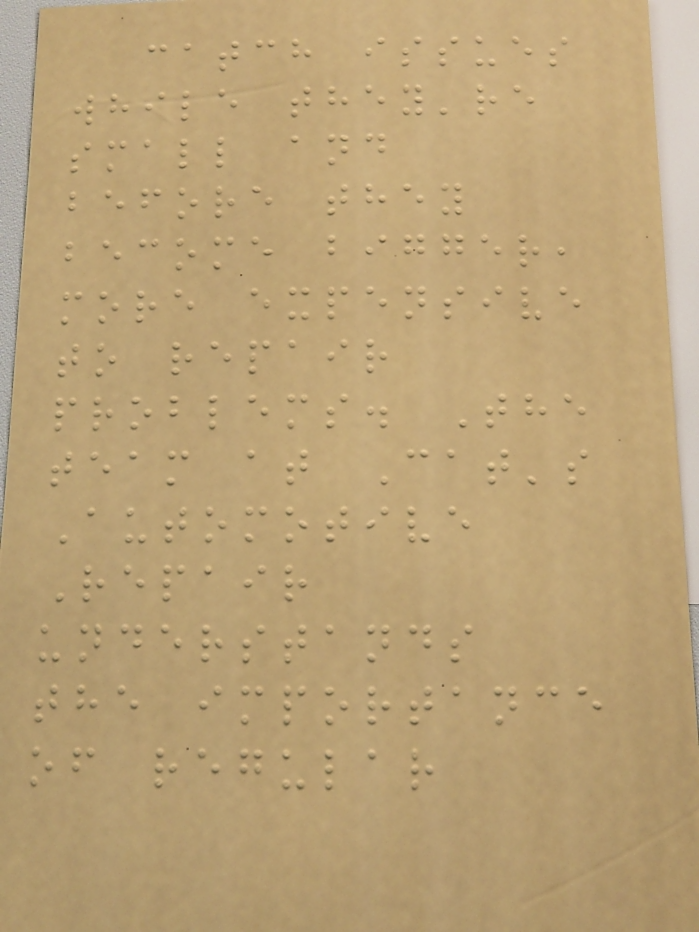catch issues
while they're
small and
before they
become bigger,
more expensive
to repair
problems. The
team at Cat's
Automotive
Repair
understands
the importance
of regular
